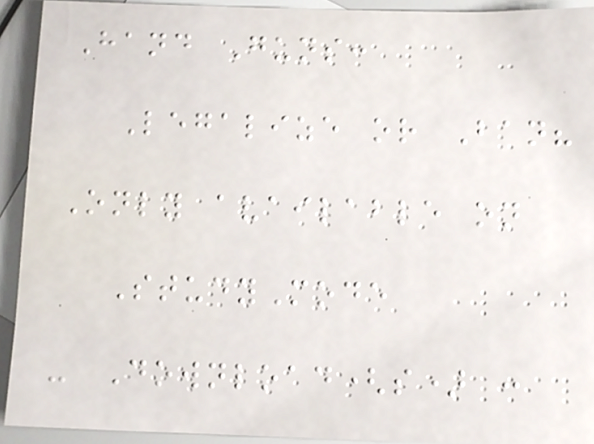Hand Guns:
Legalize or Ban?
Only available on
StudyMode
- Download(s) :
